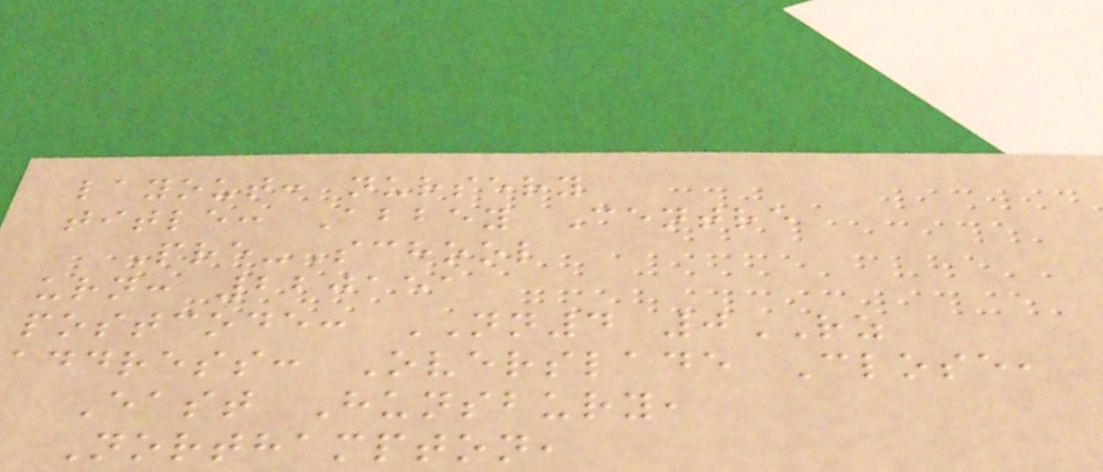layout: nursery
title: Abbey Centre
Pre-School
urn: 220151
postcode: NN4 0RZ
address: Overslade Close,
East Hunsbury,
Northampton,
